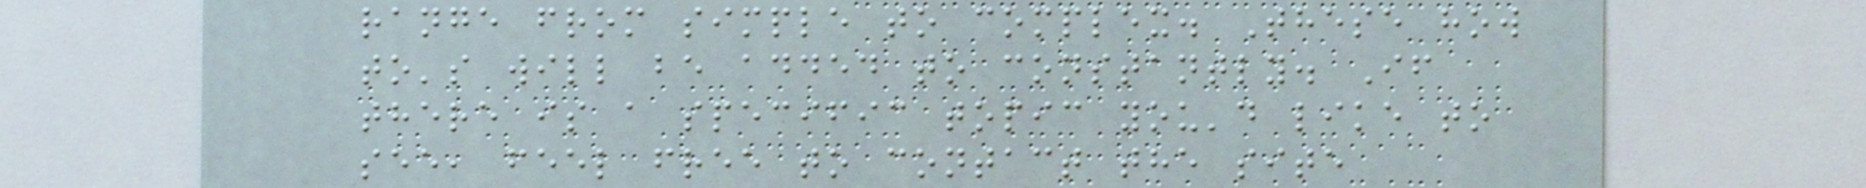range from simple to complex. These how
to's will be added to constantly. If
there is a specific topic you'd like to
see, feel free to contact the site
